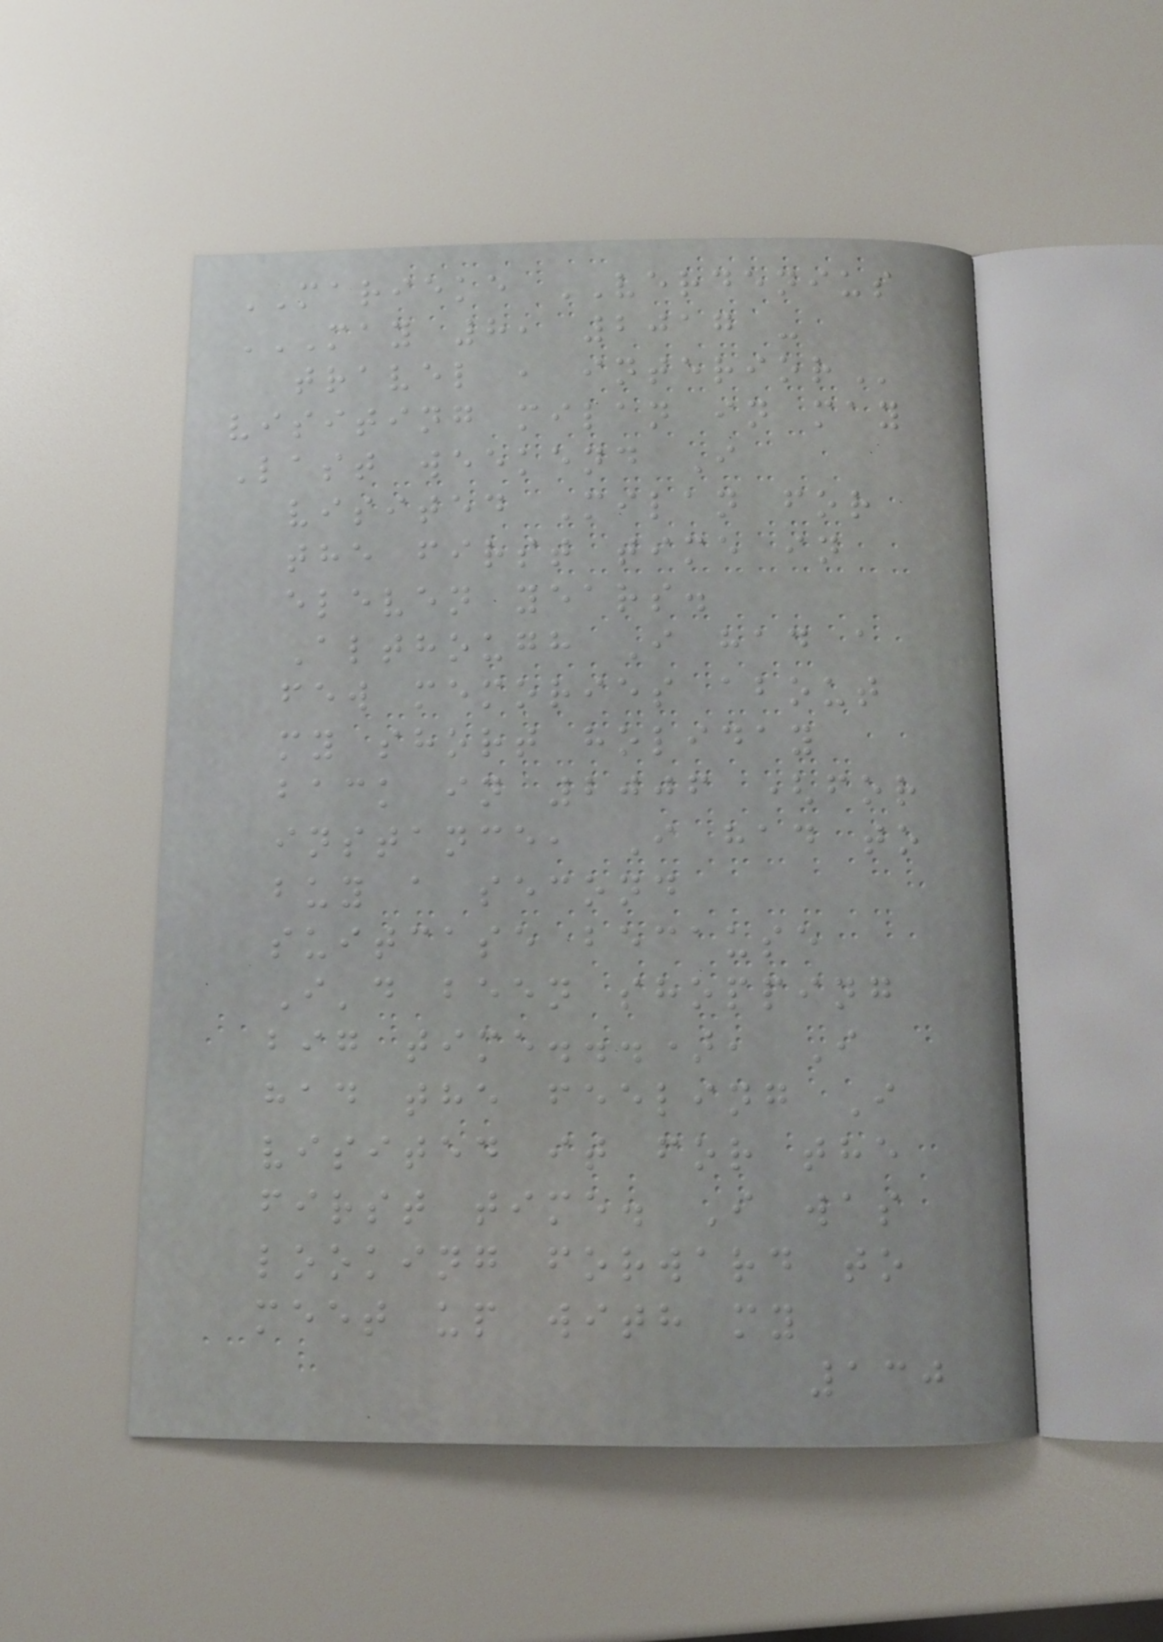MARIEKE VERDENIUS
MAY 8, 2017 -
TRAVEL , INTERIOR
visiting milan in may
Last weekend I
visited Milan for
the first time in
eleven years.
Although I had a
few memories about
my short holiday
back in 2006 (for
instance, I had to
buy a second
suitcase because
I'd been shopping
big time...), I
had the feeling I
visited it for the
first time. I was
looking forward to
meet up with my
130
